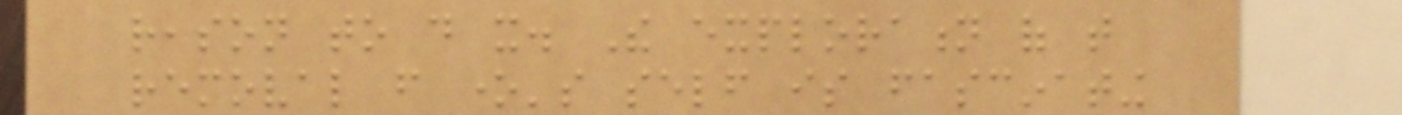reason to do it. The exploration of that
removal from one's self is fascinating
